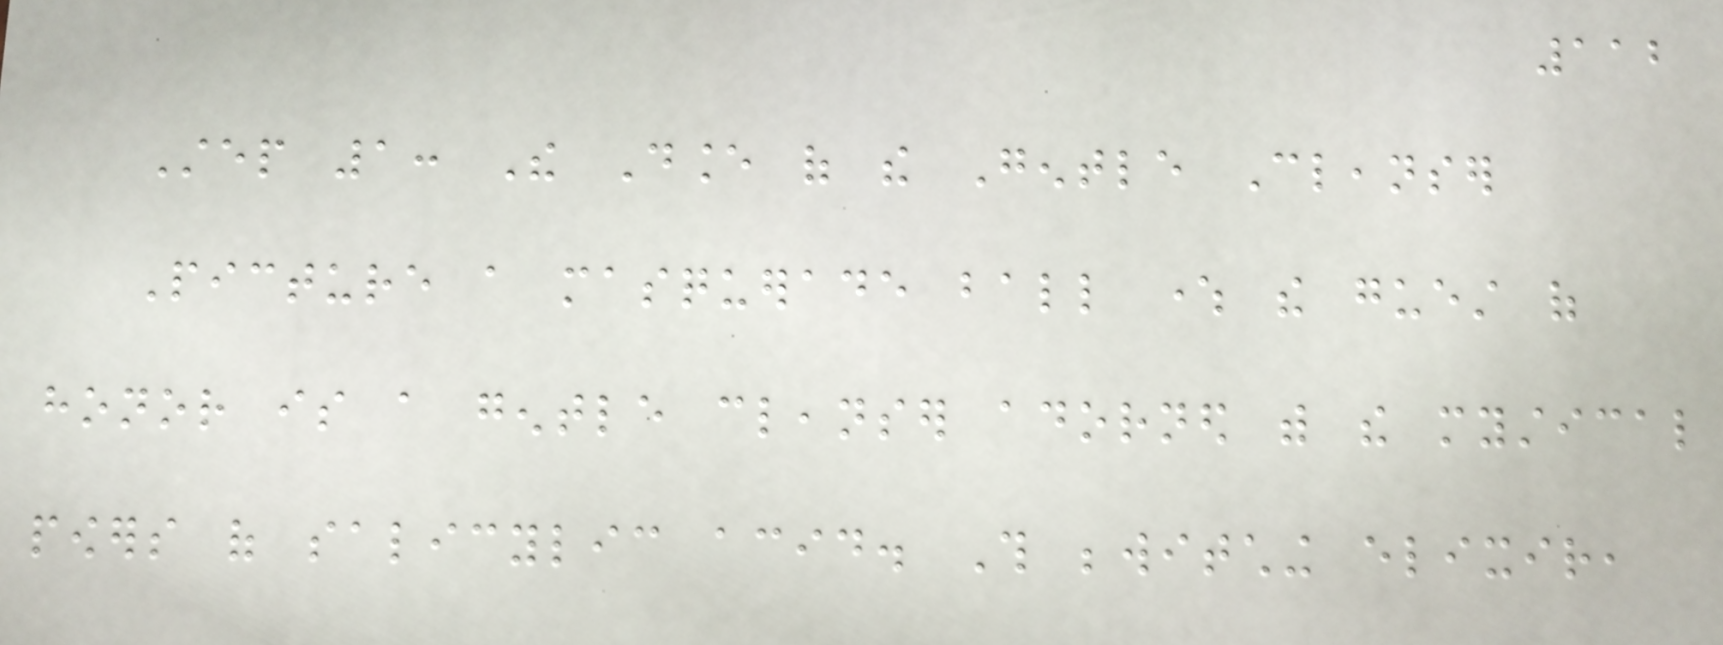112
Step 1: The Dance of the Gentle Cleanser
Picture a masquerade ball where the guest of
honor is a gentle cleanser adorned with the mystical
powers of salicylic acid. This bewitching elixir,
